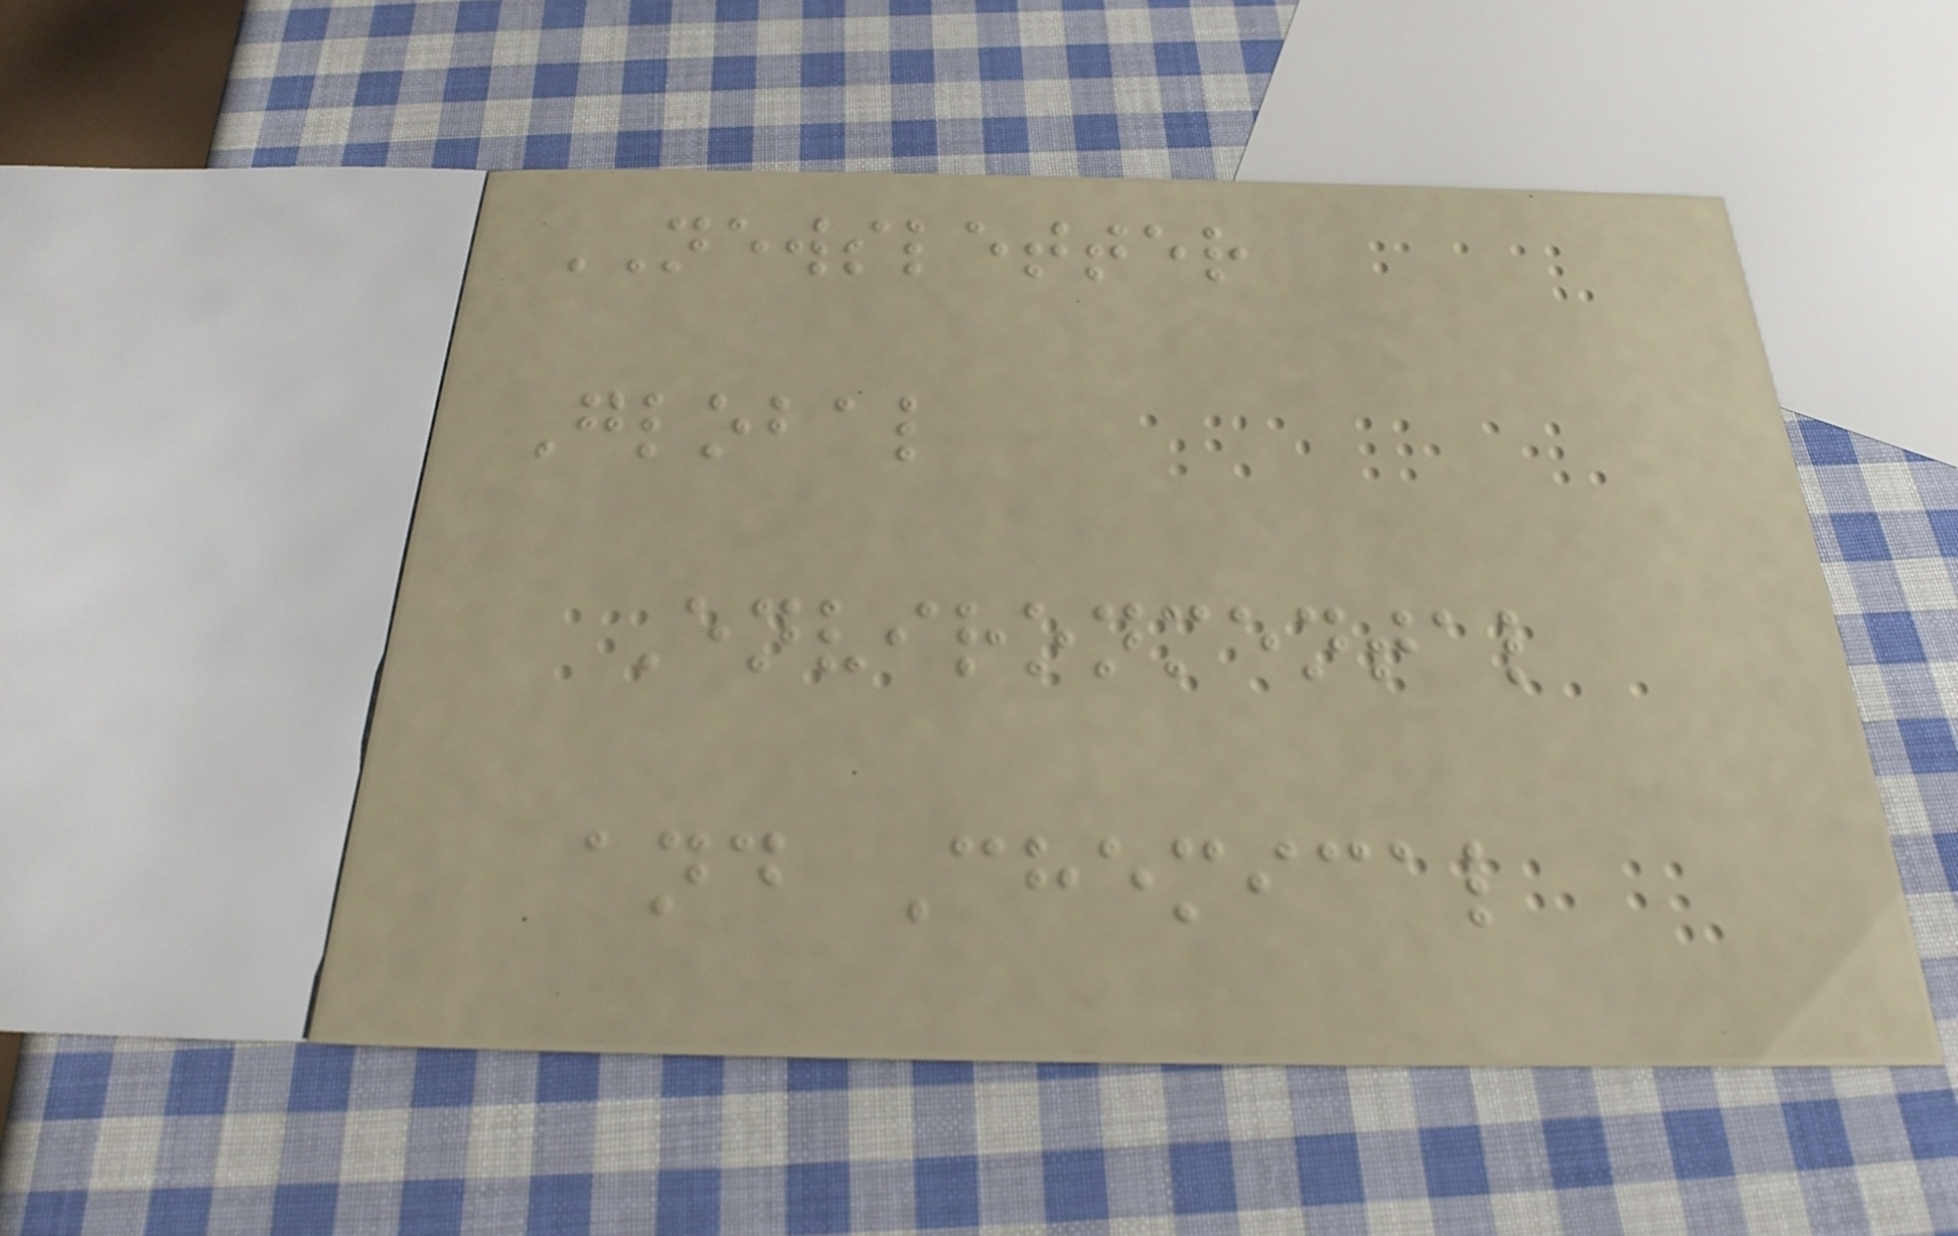NEWSLETTER
Global
Environmental
and Chemical
